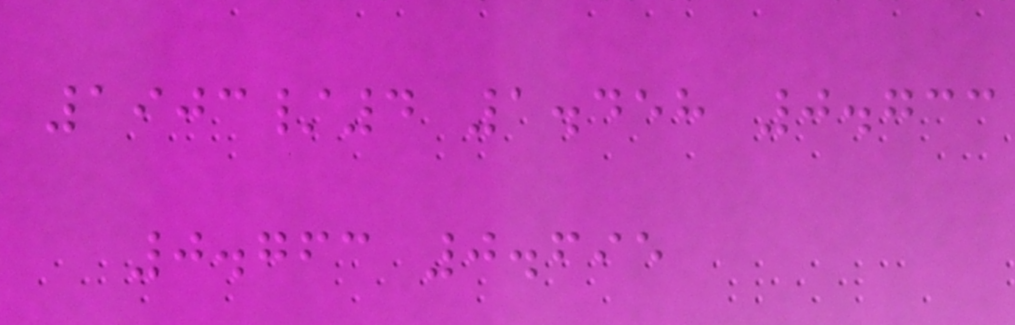1903/4 1.458 0.733
0.763 0.695
